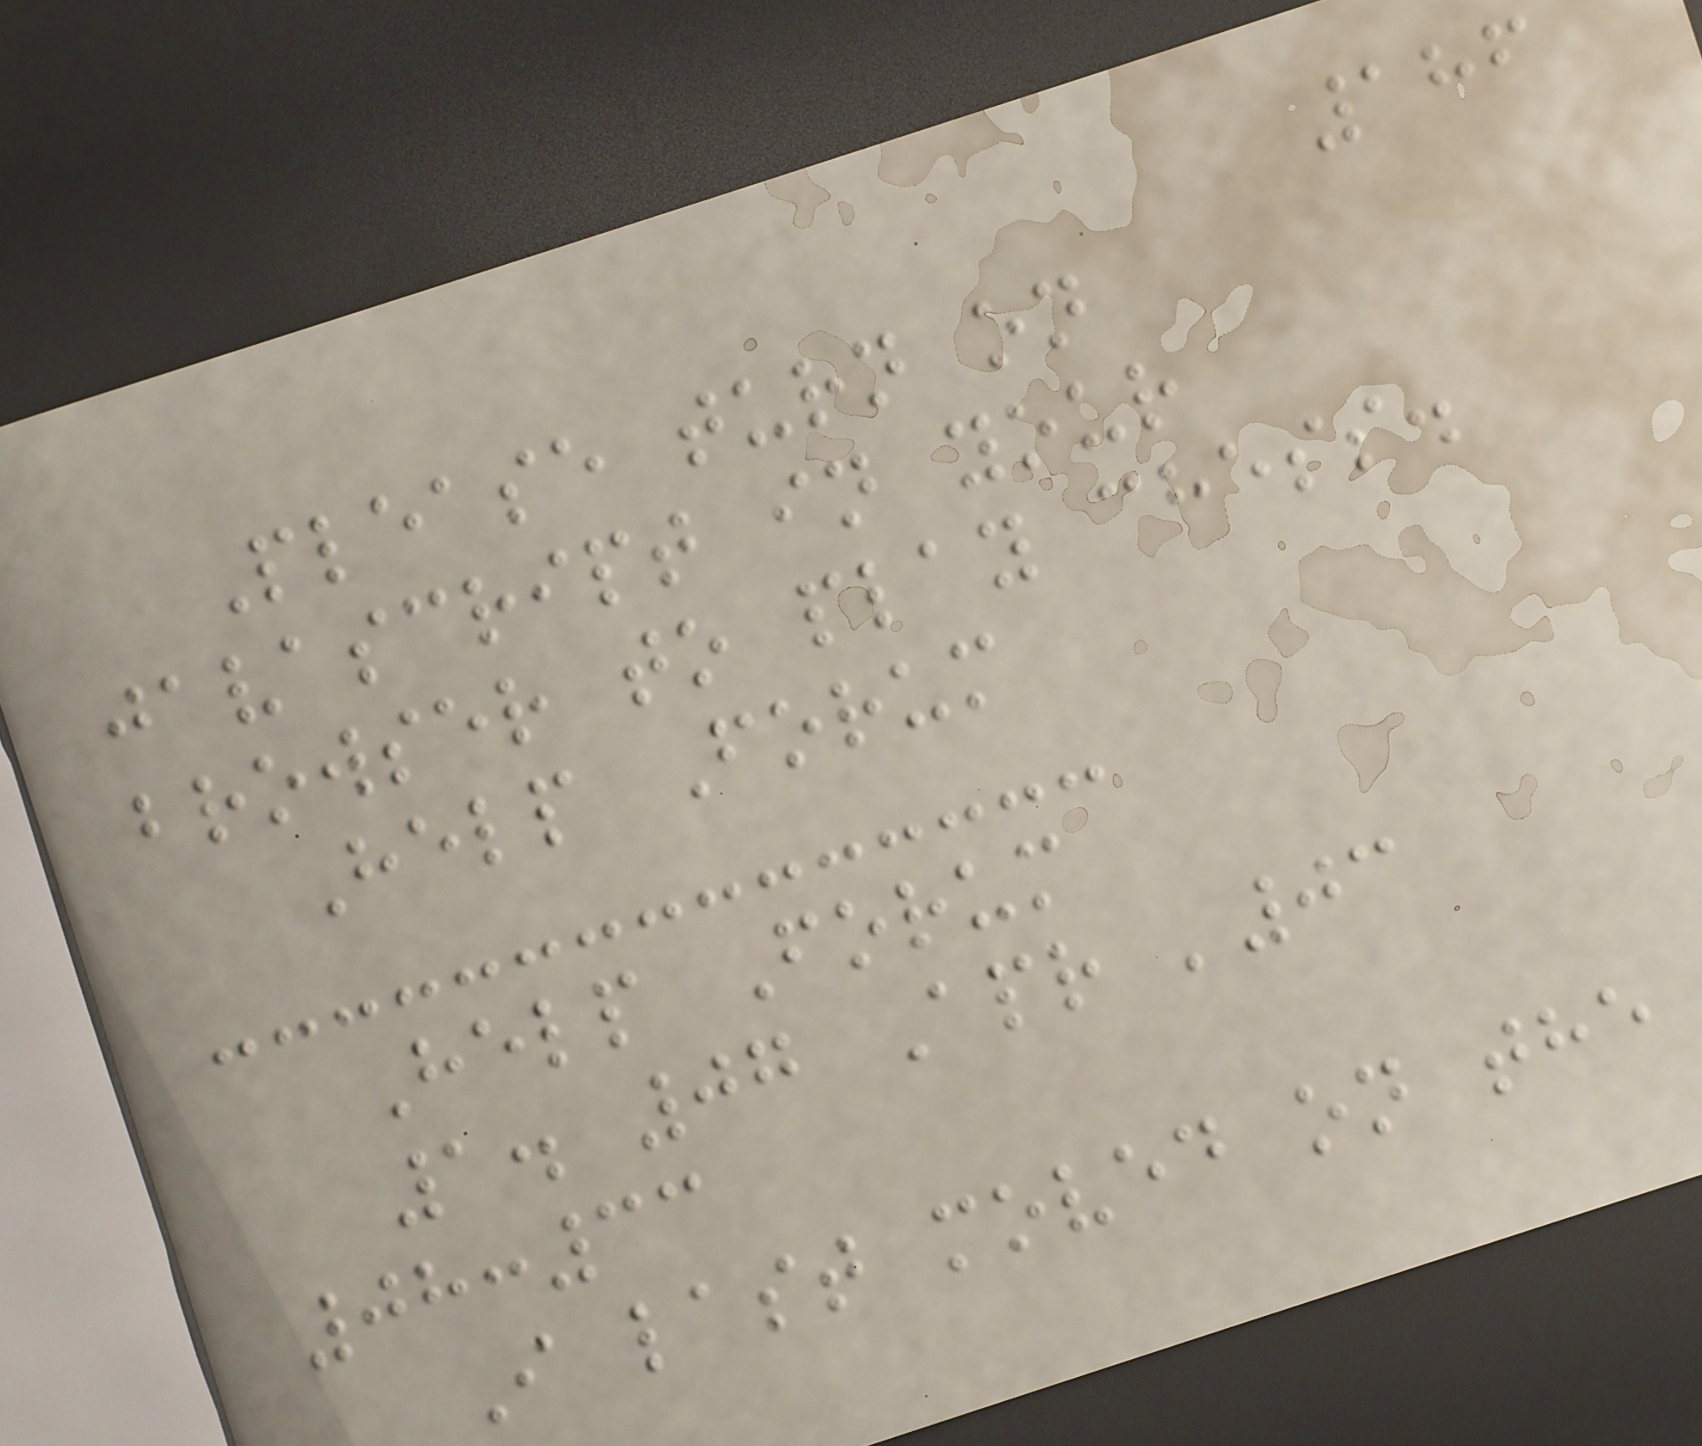186
Please turn on
javascript in your
browser to play chess.
Help Forum
Help Forum
1. 07 Apr '03
08:33
I last moved on the
